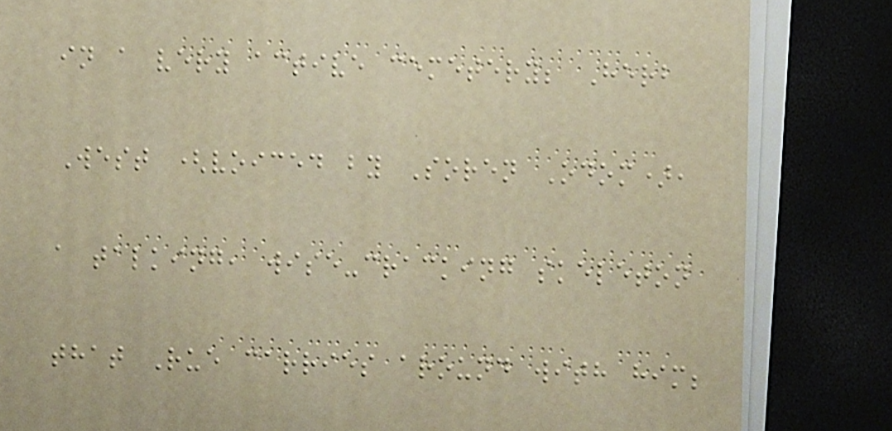in a very active cemetery; Herb
West (voiced by Soren Odom),
a talking, wise-cracking skeleton
that Rue carries around with him;
